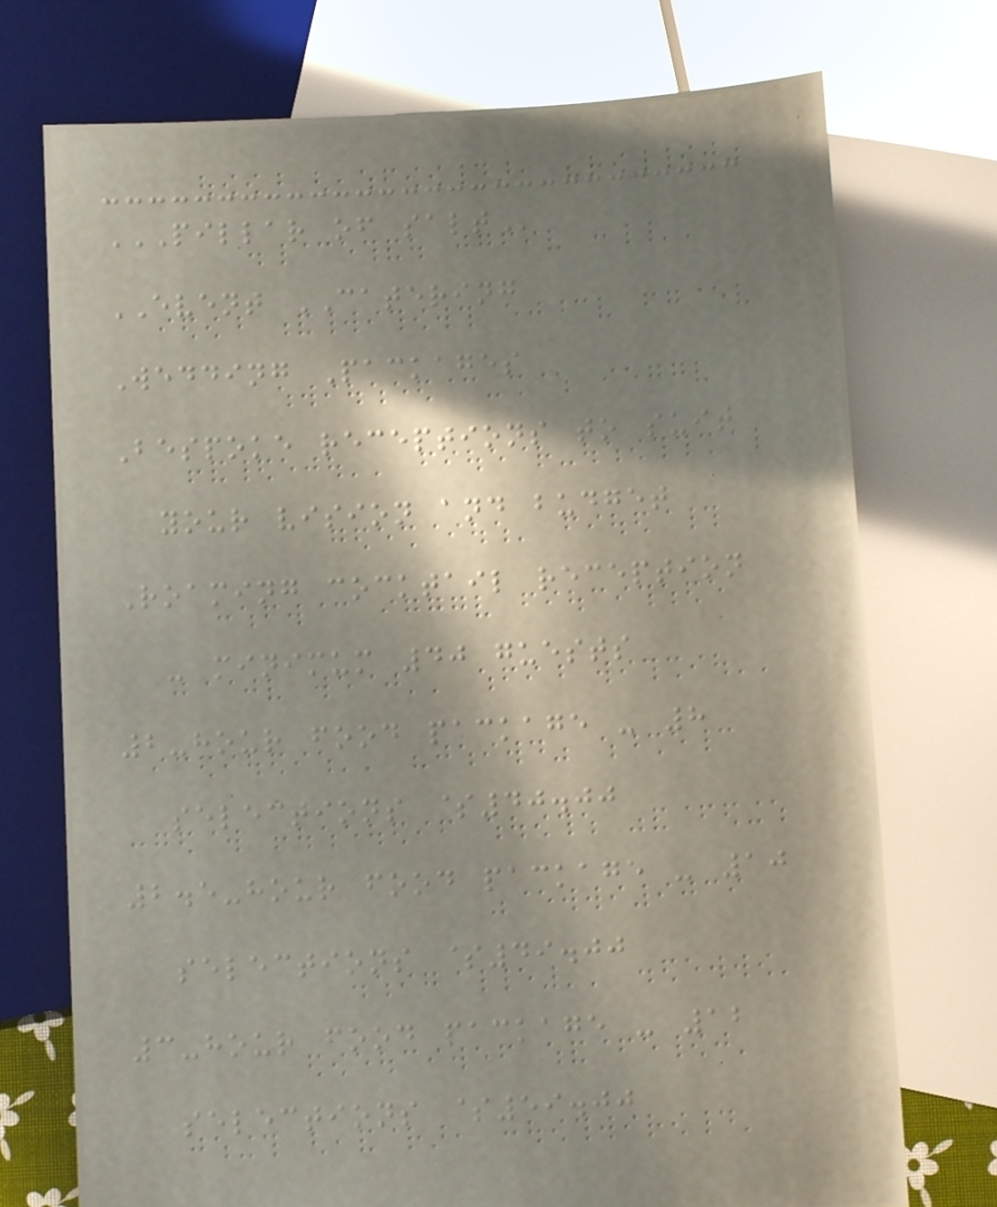PILLAR OF SALT
EVENT CATERING
Wedding Packages
Bespoke receptions to suit
your vision and budget
Roaming cocktail reception
- minimum 40 guests
2-hour food package - 8
selections $40.00
2.5-hour food package - 10
selections $49.00
3-hour food package - 12
selections $59.00
